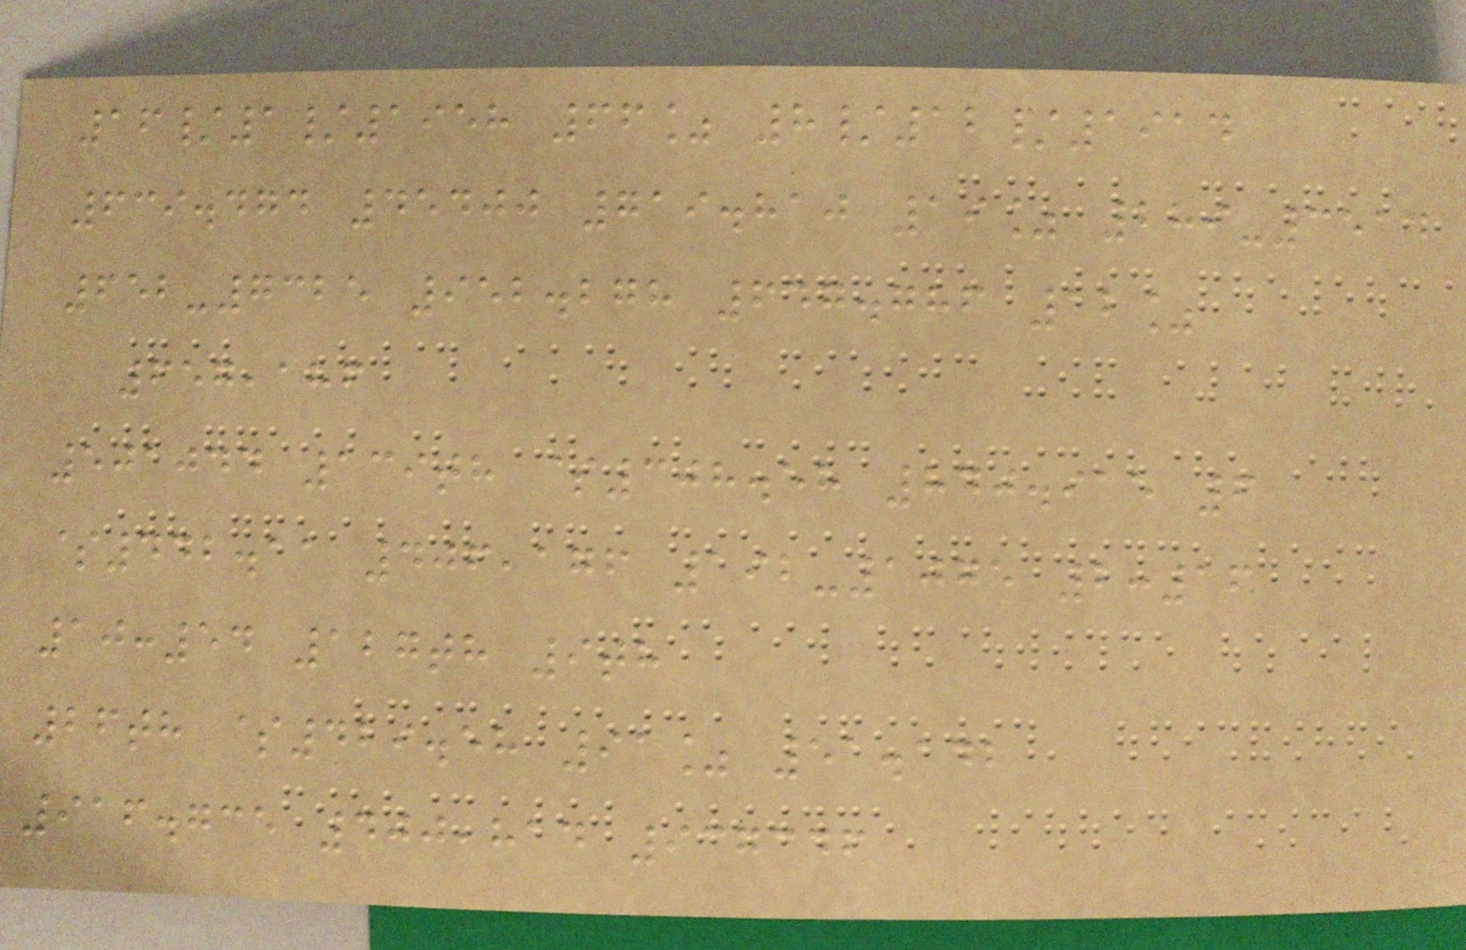16/1/1958 66% 8/12/1914
639.474 45400 719.810 19% 289-3514
652-7325 952.278 647.786 12%
657,186
501044 139th $308.58 840.915 6
$442.11 406,176 192-1075 2:16
10:54 127th 9th
26th $429.58 91% 51.142
916.735 400,814 937346
